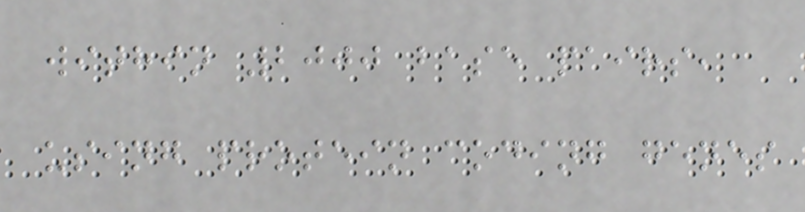within 2000 base pairs,
using protein coding genes
